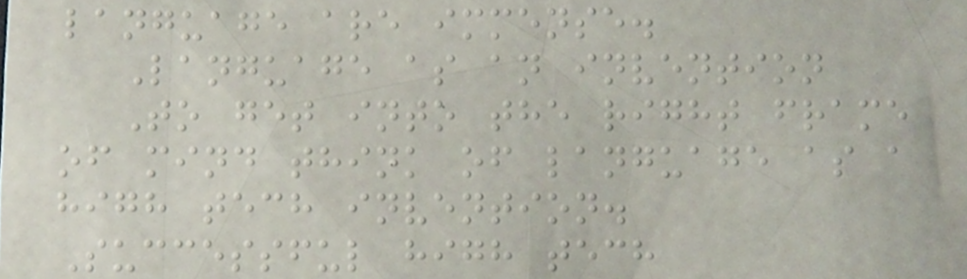language are immense.
Language as an invention
To get into the right frame
of mind think of language as a
high tech invention.
Successful high tech
